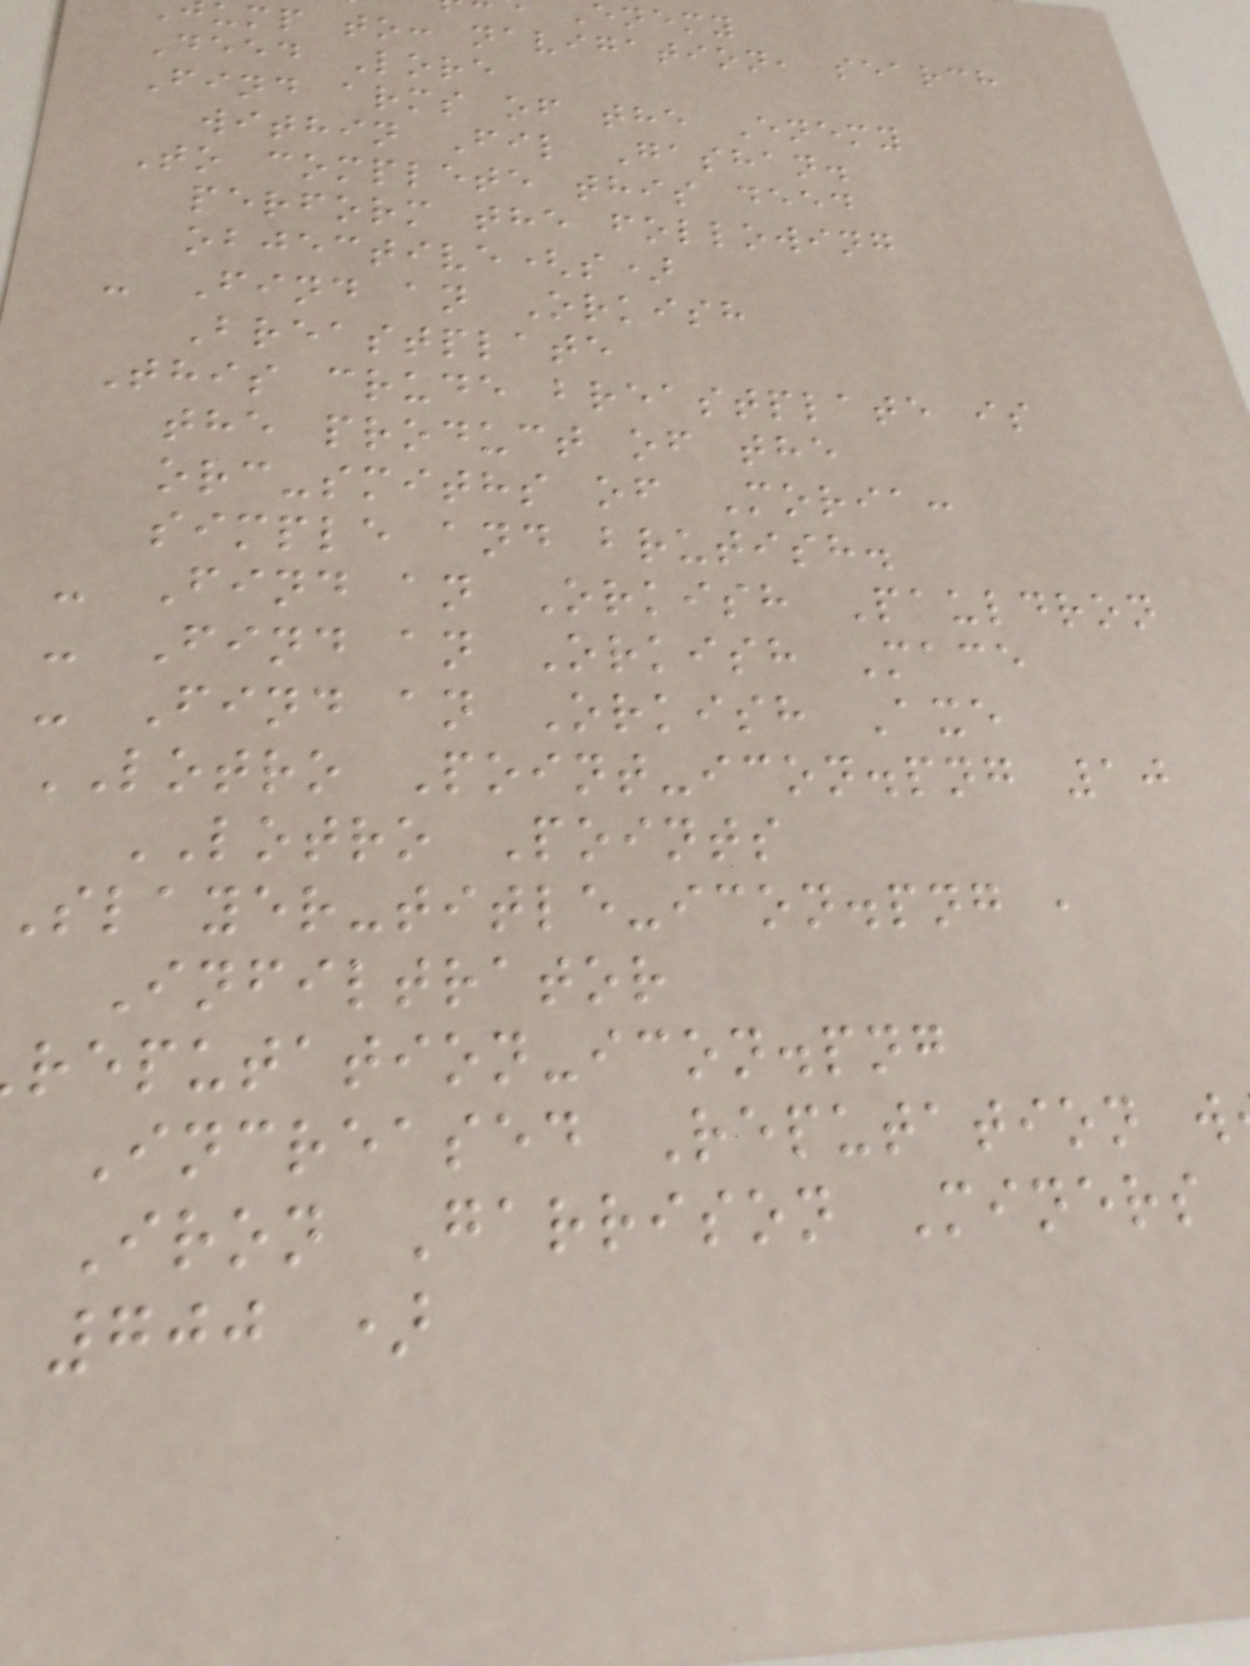enemy
mp to: navigation, search
Deed Lore
Find arms of the Enemy
within Fil Gashan.
To complete this deed
perform the following
objective(s)
- Find an Orkish
Breastplate
This crude breastplate is
the product of the
orc-smiths of Moria:
simple and brutish.
- Find an Orkish Pauldron
- Find an Orkish Mace
- Find an Orkish Axe
LOTRO Point-icon.png 10
LOTRO Points
slayer-title-icon.png ,
Infiltrator
reputation-icon.png
Increased Reputation w
Iron Garrison Miners
700 )
